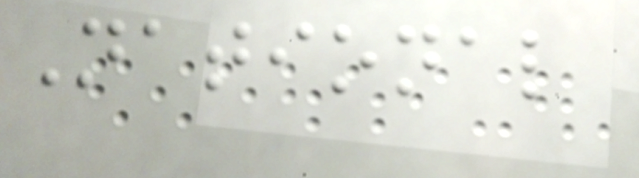National
